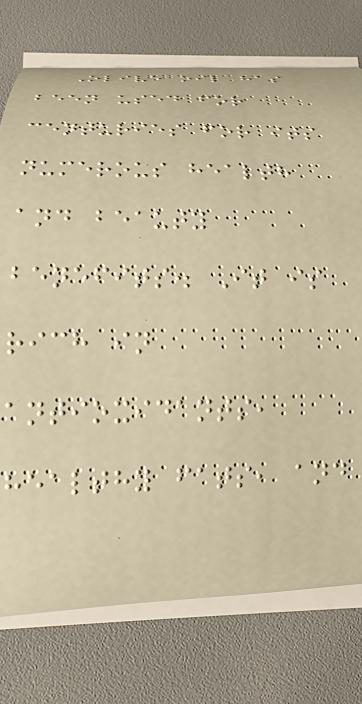Olive oil has
been used for
centuries for its
numerous health
and beauty
benefits. It is
rich in
antioxidants,
healthy fats, and
